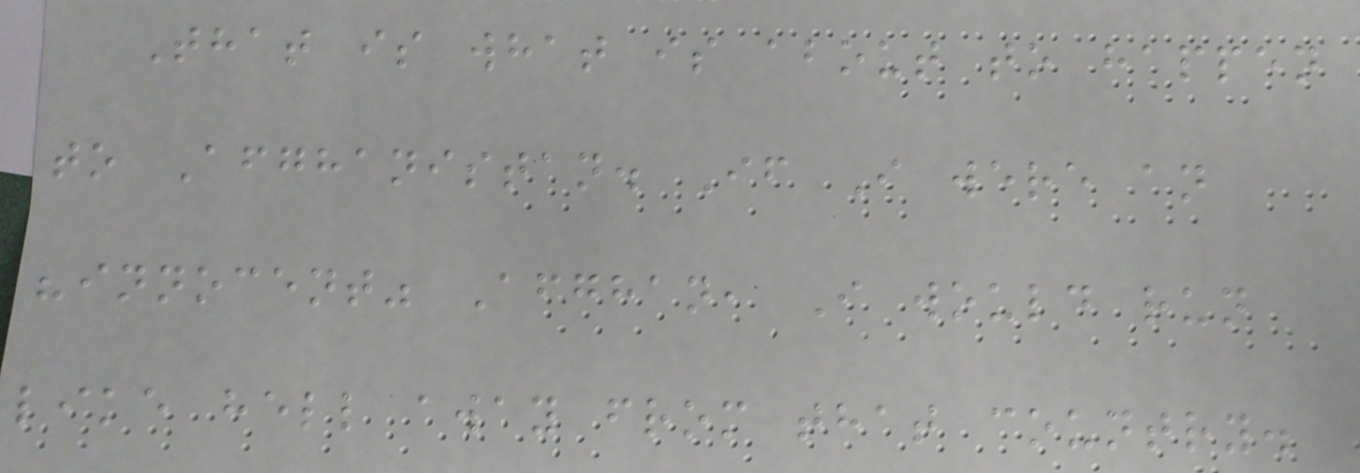That is what is about to happen
to Afghanistan. If I were an
"innocent" Afghan, I would run
like hell away from that country.
